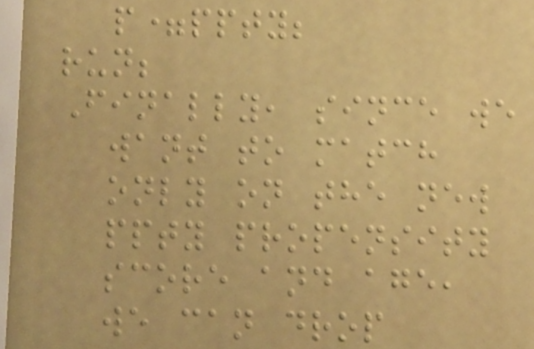p=ppty;
run;
Finally, since we
want to match
only on the new
ppty propensity
score and age,
we can drop
